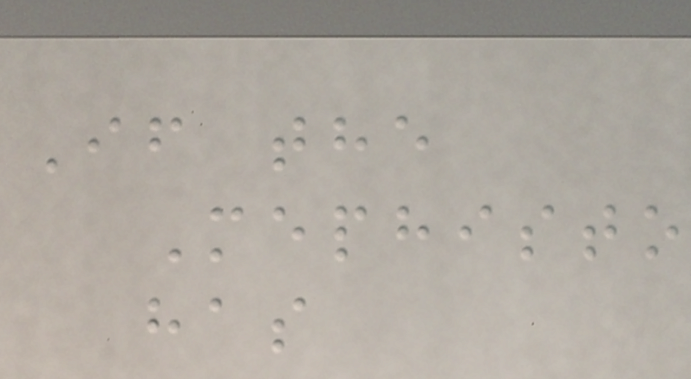If the
Mephisto
has
